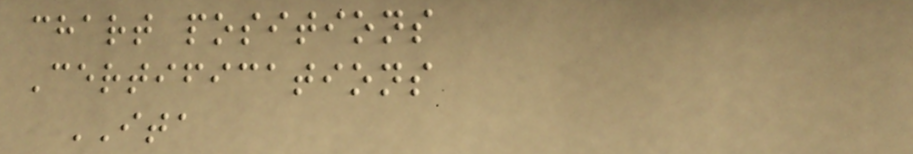chart positions
Certifications
ITA
